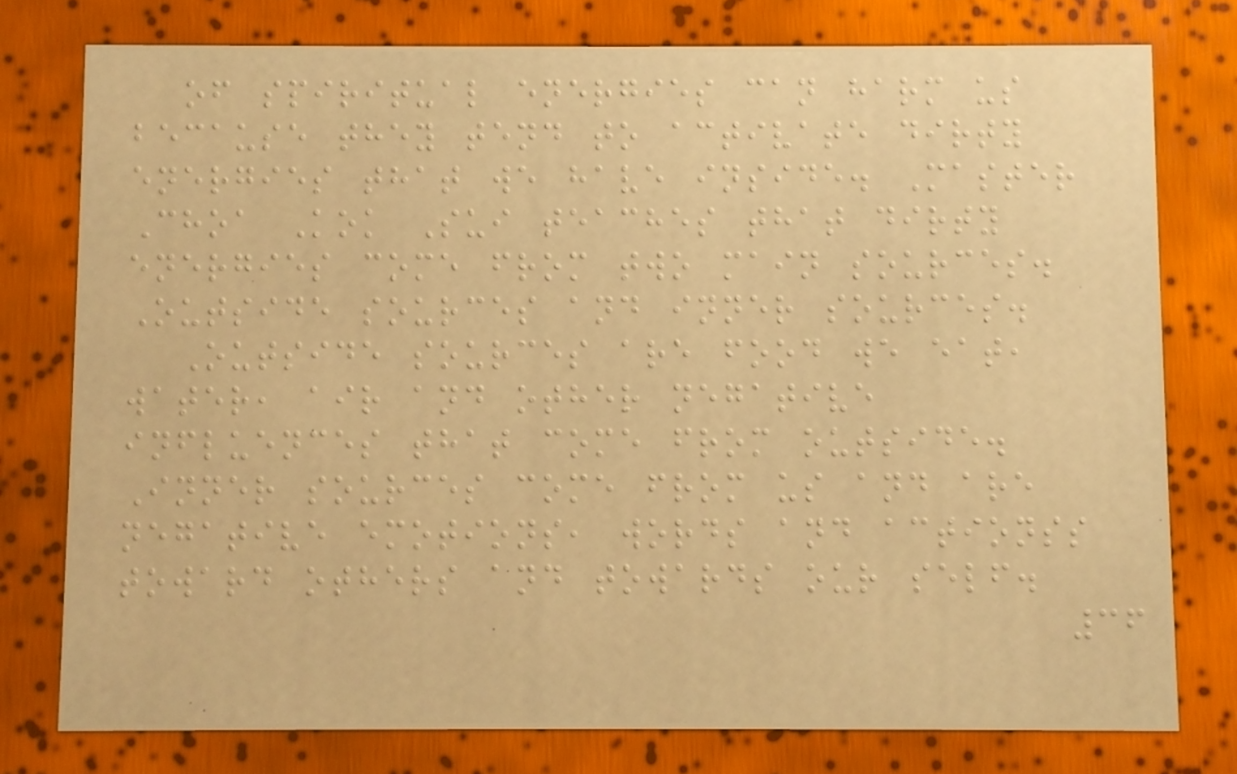of spiritual energies can harm us
because they tend to activate dirty
energies that we have inside. Master
Choa Kok Sui teaches that dirty
energies come from two main sources.
Outside sources and inner sources.
Outside sources are food we eat,
water, air and other negative
influences that come from outside.
Inner sources come from us and are
negative emotions, words and actionss
toward others and towards our self.
36
